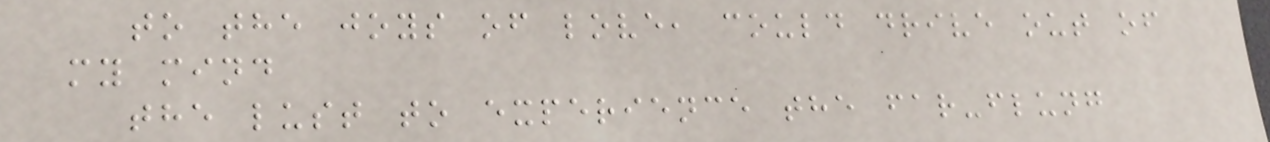to the joys of love, could drive out of
my mind
the lust to experience the far-flung
